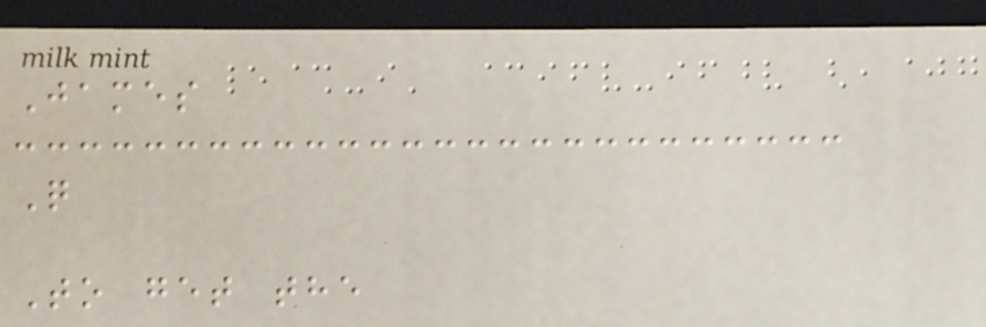James
Q
To get the
